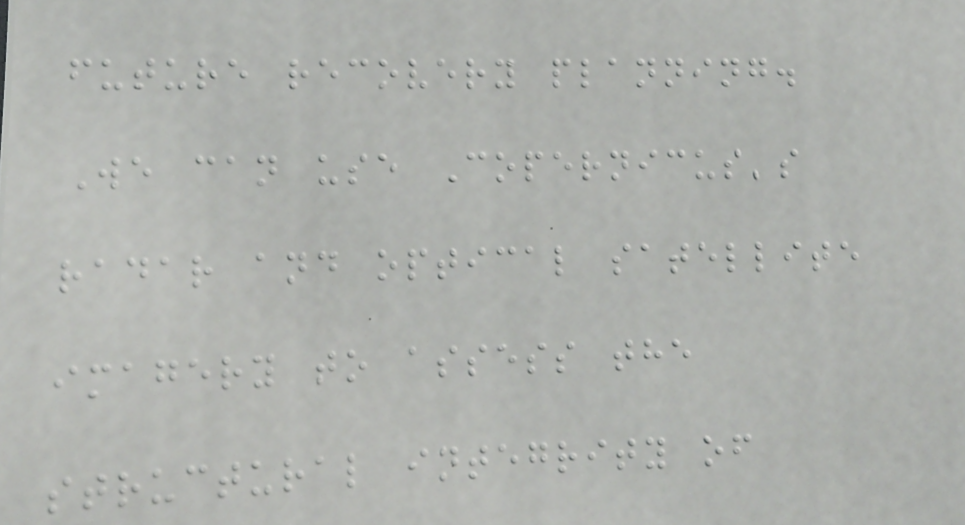future recovery planning.
We can use Copernicus's
radar and optical satellite
imagery to assess the
structural integrity of
